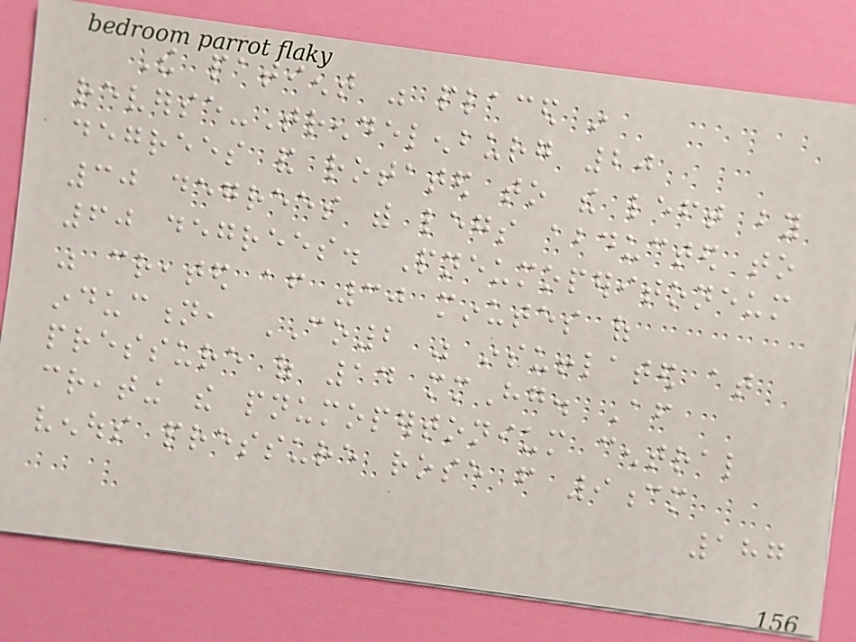The patient was placed in
reverse-Trendelenburg 20
degrees and rotated to the left by
30 degrees with legs abducted to
60 degrees. Pneumoperitoneum
was created after 30 minutes of
induction, CO2 was insufflated at
pressure of 14 mmHg. After
creating the pnumopertonium central
venous pressure rose from 9cm
187
